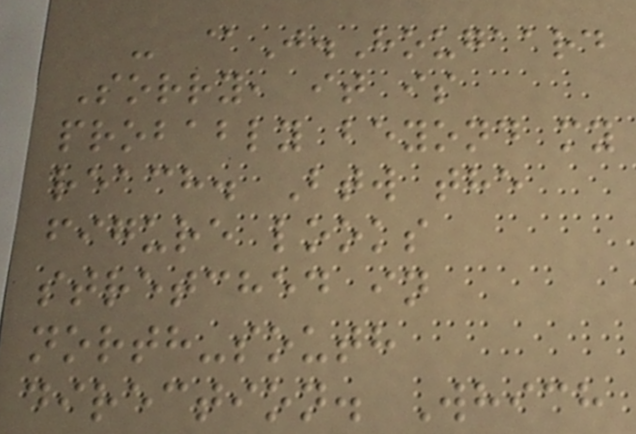- @J.Hougaard
Sorry, it is
probably beyond my
reach. Btw the
figure looks
stretched in
north-south
direction. Which
